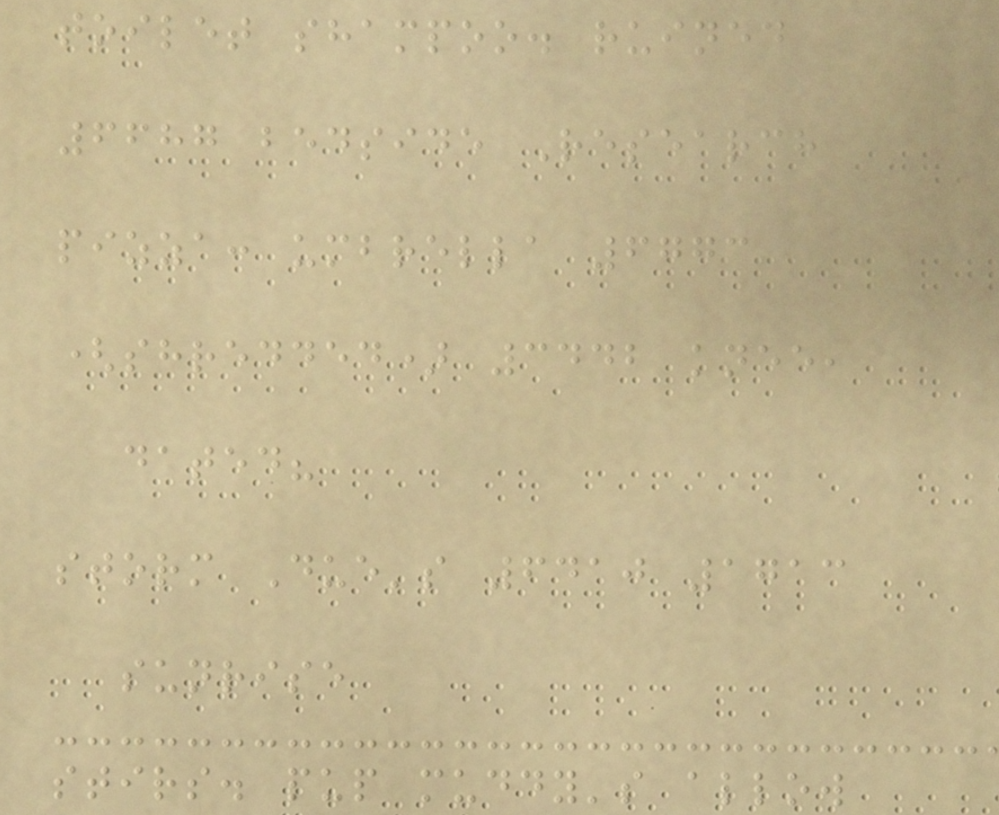toilet shampoo. ruined
6687 bedside Research
pizza: umbrella 6773
(shredded) 3442 knee,
dated?
storm Due's 6410 1713
sunrise
stirs. pup muddy's allow
